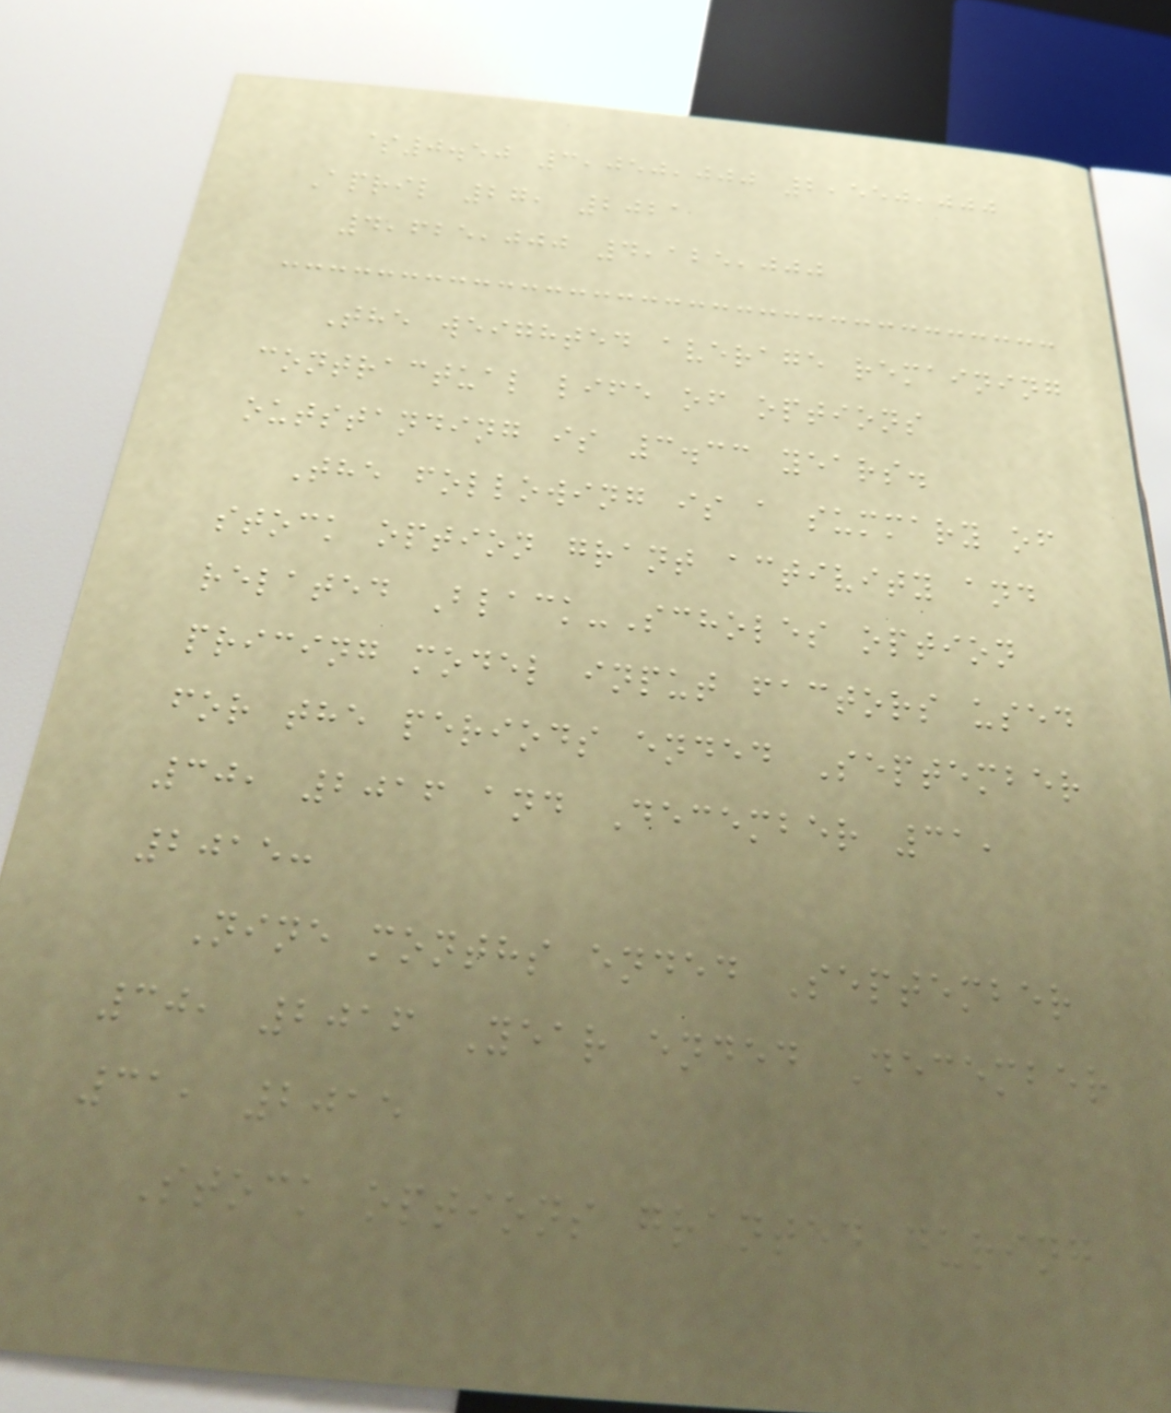$0.50 3,050,000 2,550,000
April 27, 2021
4,625,000 4,125,000
The weighted average remaining
contractual life of options
outstanding is 3.33 years.
The following is a summary of
stock option grant activity and
related Black-Scholes option
pricing model input factors used
for the periods ended September
30, 2016 and December 31,
2015:
Nine months ended September
30, 2016 Year ended December
31, 2015
Stock options granted during
